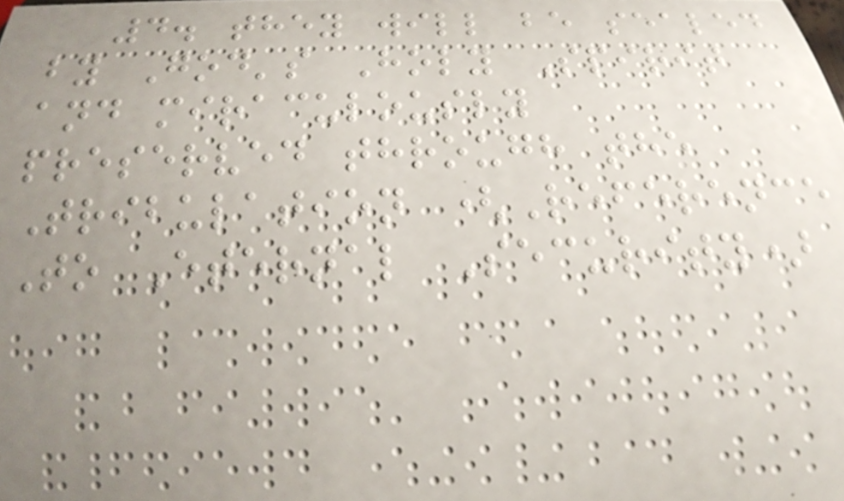4. they will be sealed
by God's Holy Spirit
and miraculously
preserved through the
Tribulation (Reference
To Eternal Security)
